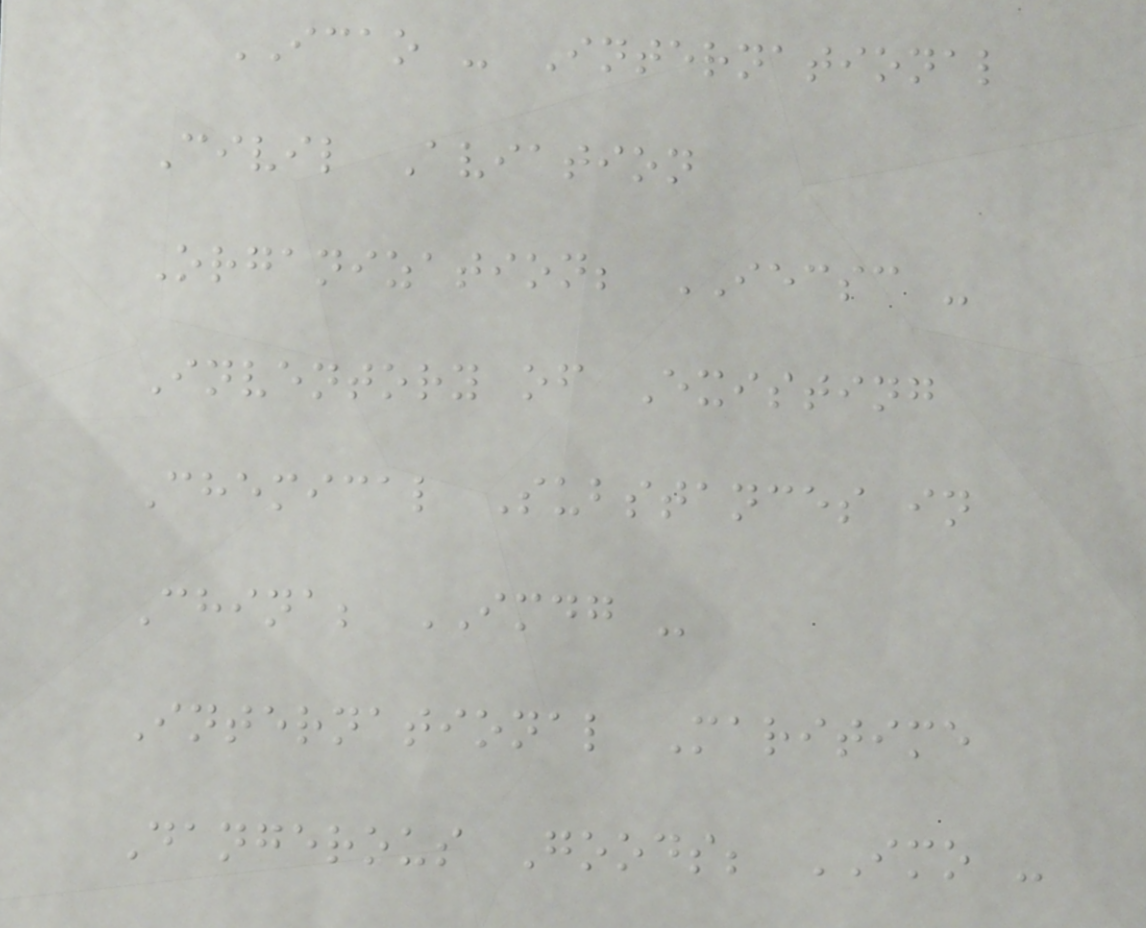ICAO - International
Civil Aviation
Organization; IECSC -
Inventory of Existing
Chemical Substances in
China; IMDG -
International Maritime
Dangerous Goods; IMO -
